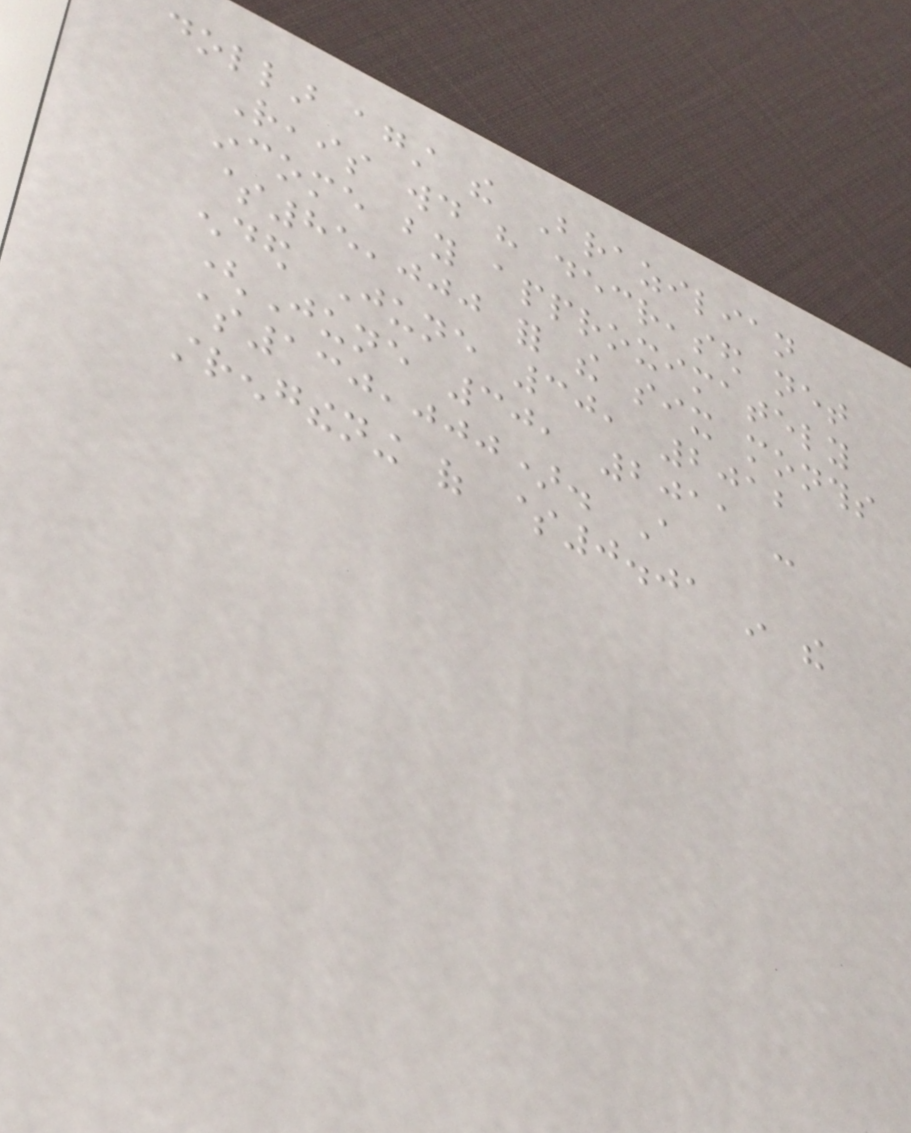dollar against the Brazilian
Reais would have decreased net
income by approximately
$85,000 for the six months
ended June 30, 2012
(June 30, 2011 -
$130,000). A
strengthening of $0.01 in the
